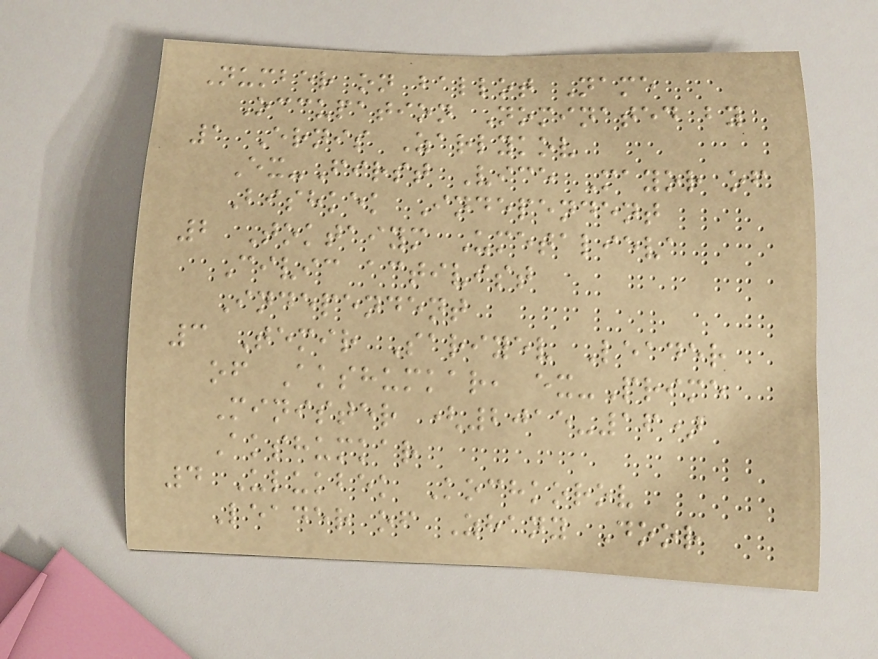Number on ballot Name
Occupation Nominated by
1 Ernis Zarlykov
Ex-First Vice Mayor of
Bishkek Independent
2 Toktaiym Umetalieva
Civic activist
Independent
3 Temir Sariyev Leader
of Akshumkar, ex-Prime
Minister (2015-16)
Akshumkar
4 Ulukbek Kochkorov
Leader of Zhany Door
